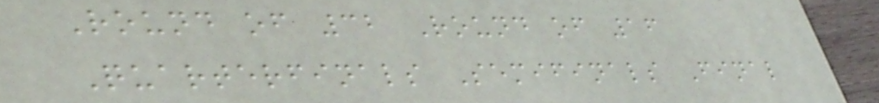Round of 32 Round of 16
Quarterfinals Semifinals Final
